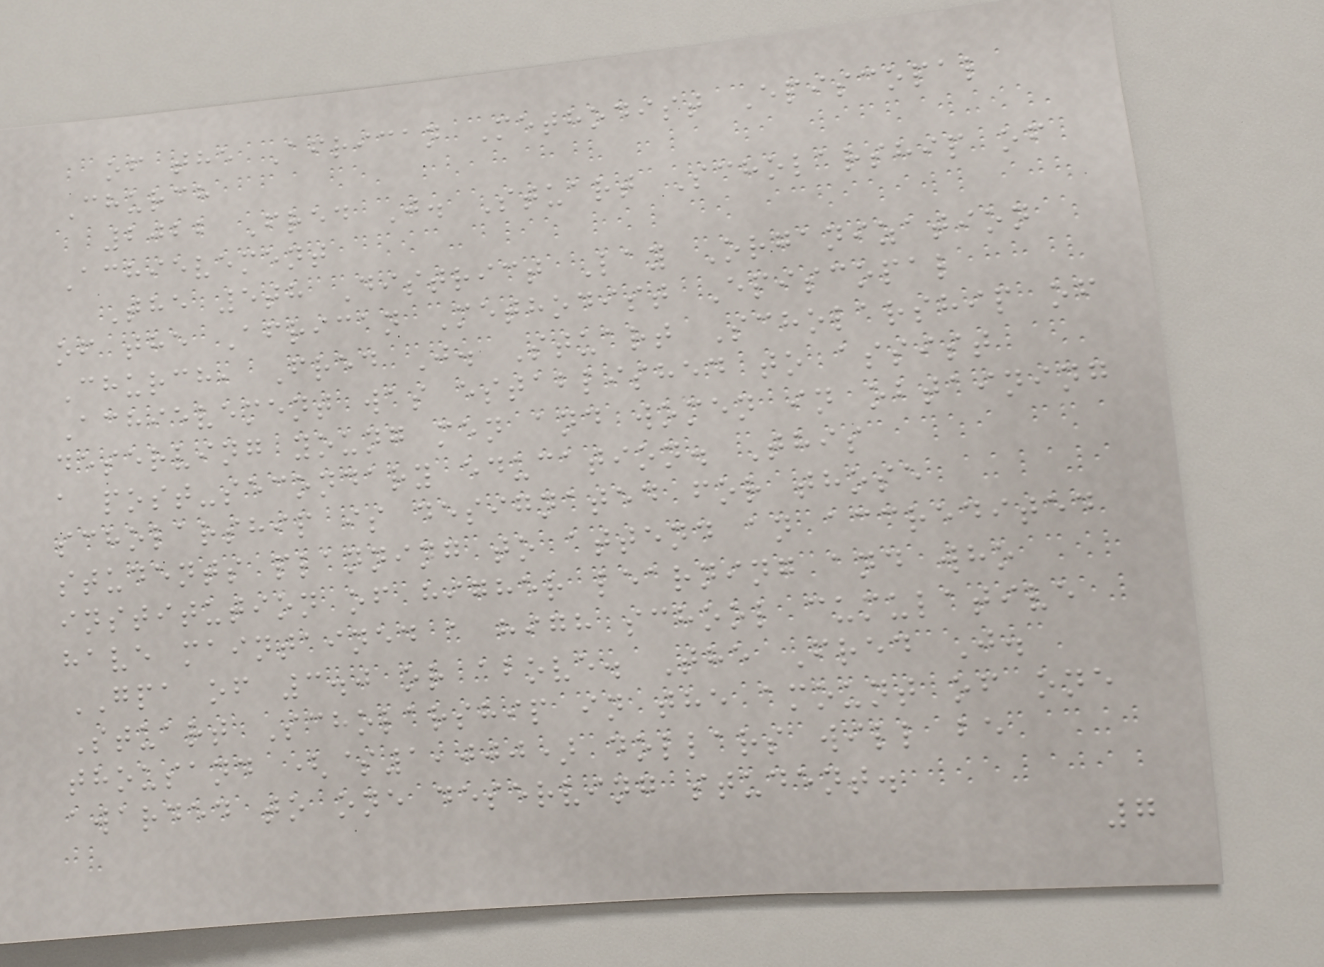of the African Methodist Episcopal
Church
2022 Fred J. Stuart Scholarship of
Achievement
The 5th District Lay Organization
of the African Methodist Episcopal
Church, Fred J. Stuart Scholarship of
Achievement was established to assist
deserving young men and women in obtaining
a post-secondary education. This
scholarship is designated for those
students planning to attend an accredited
institution of higher learning and who
have maintained a high school cumulative
GPA of 3.0 or above. The Fred J.
Stuart Scholarship in the amount of one
thousand ($1,000) dollars will be
awarded to one deserving student.
7
